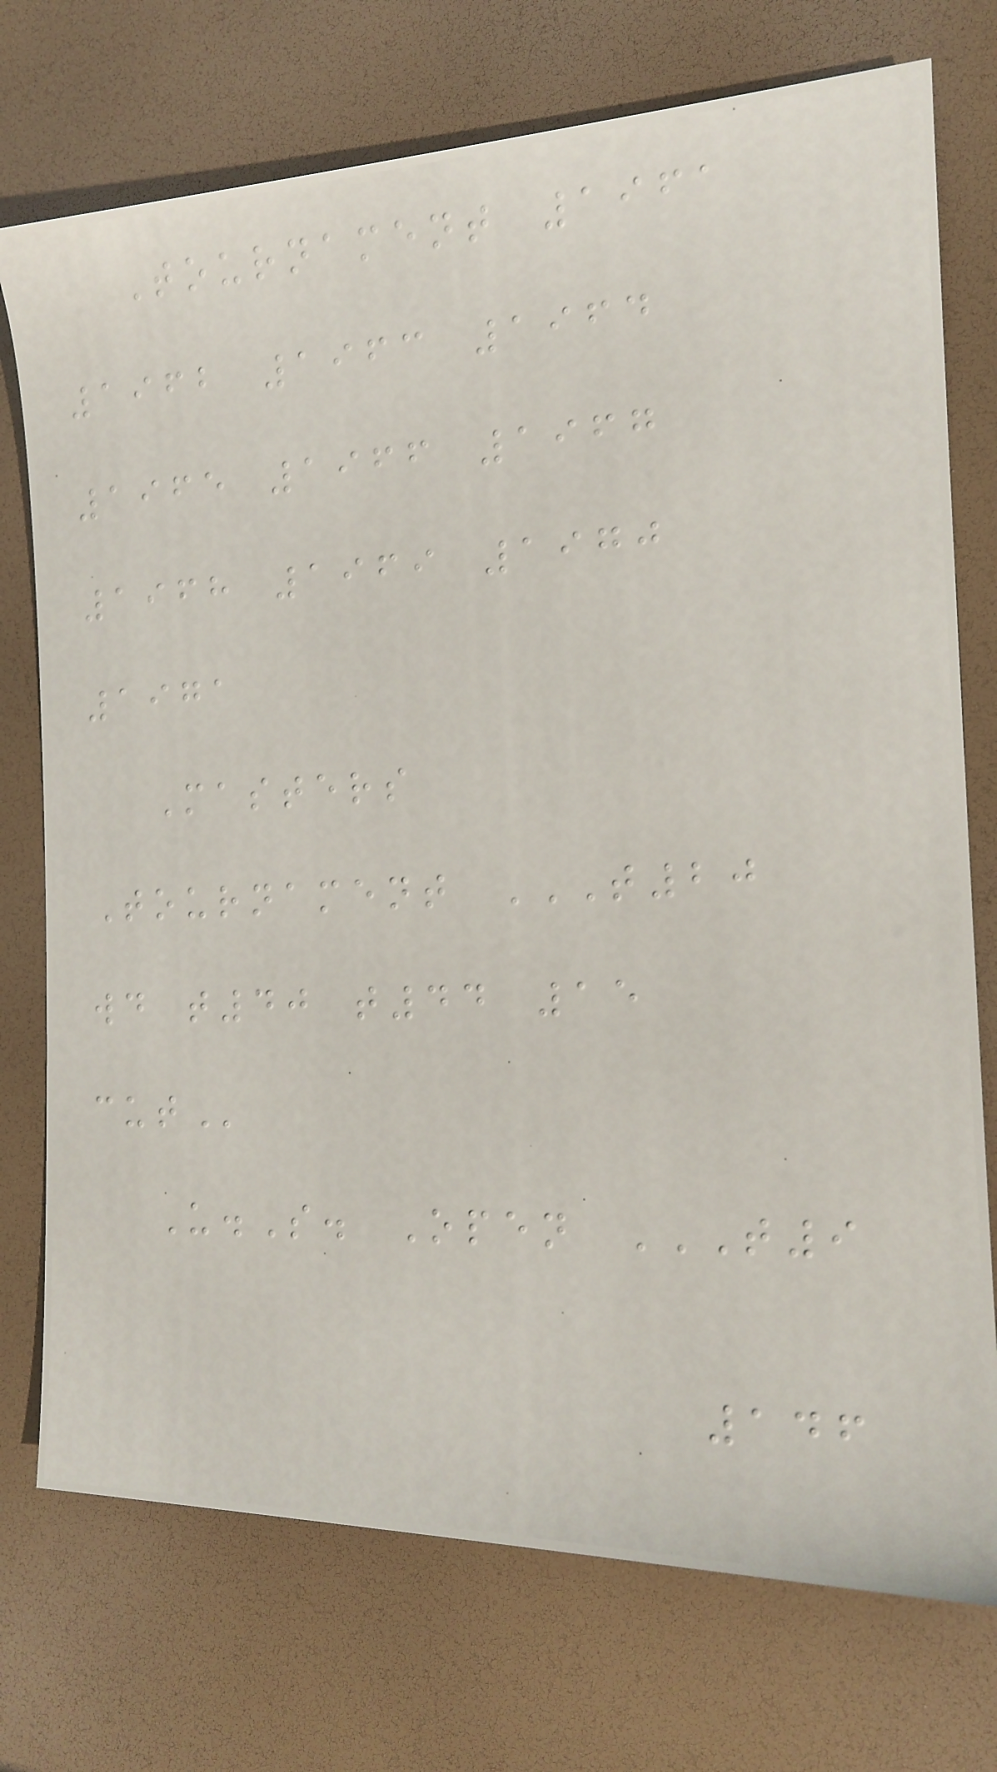Tournament 1961
1962 1963 1964
1965 1966 1967
1968 1969 1970
1971
Masters
Tournament T20
WD T40 T44 15
CUT
U.S. Open T9
146
